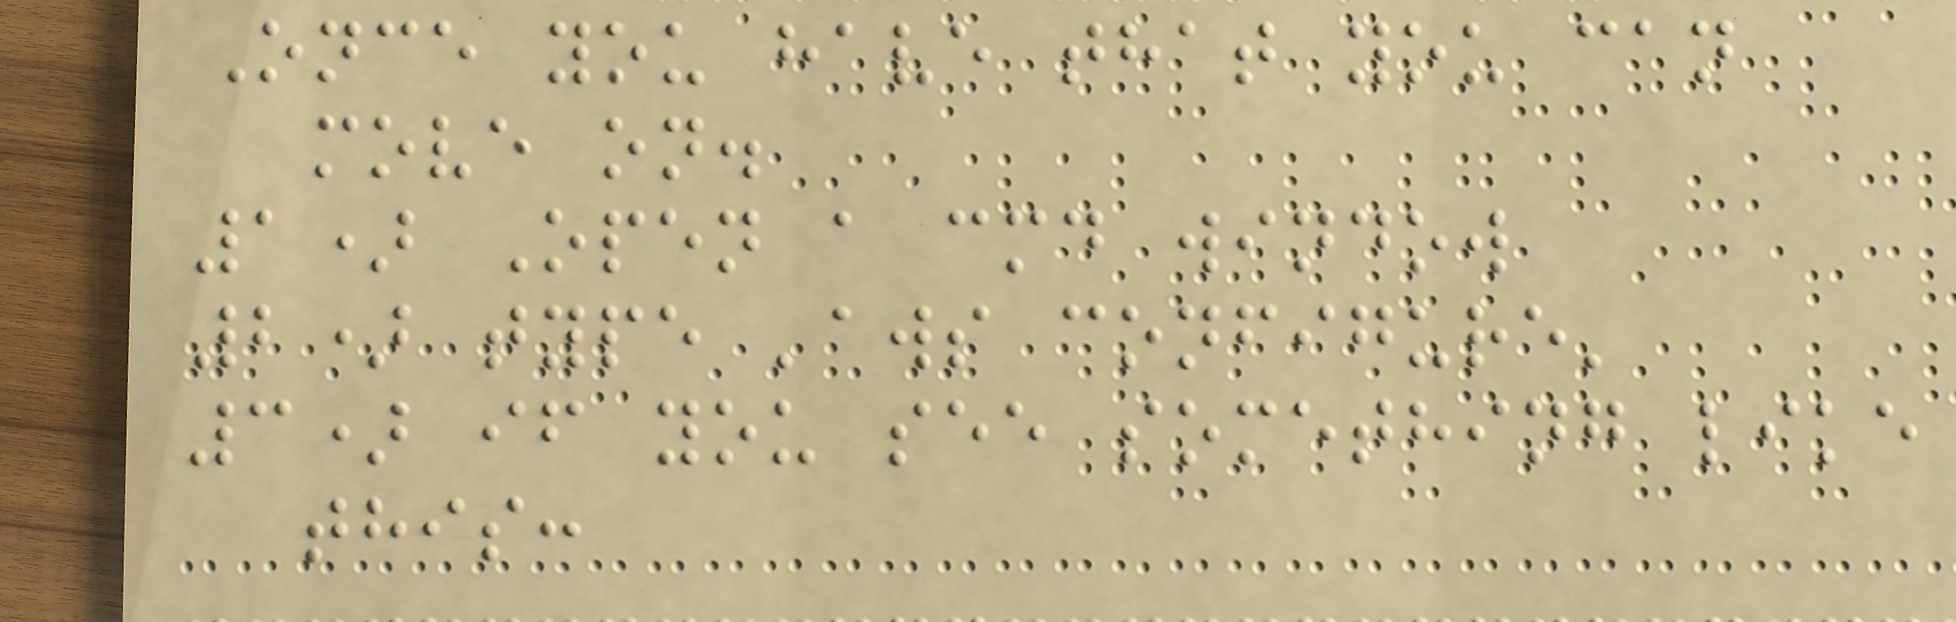Once you have that you can
move on.
1) Open a cmd window
2) type 'aws configure'
3) if you see something like
this:
